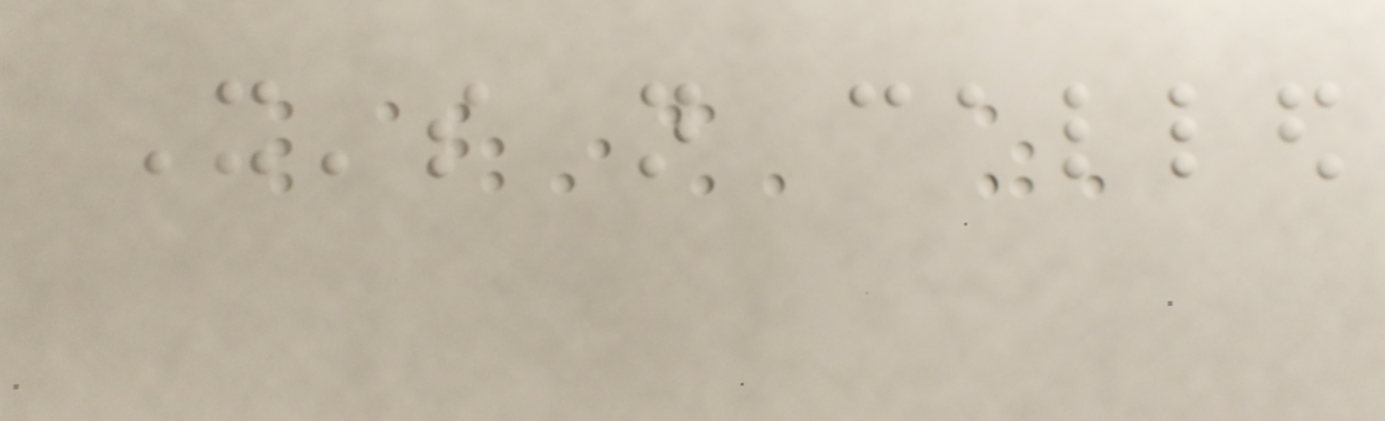It's not called
